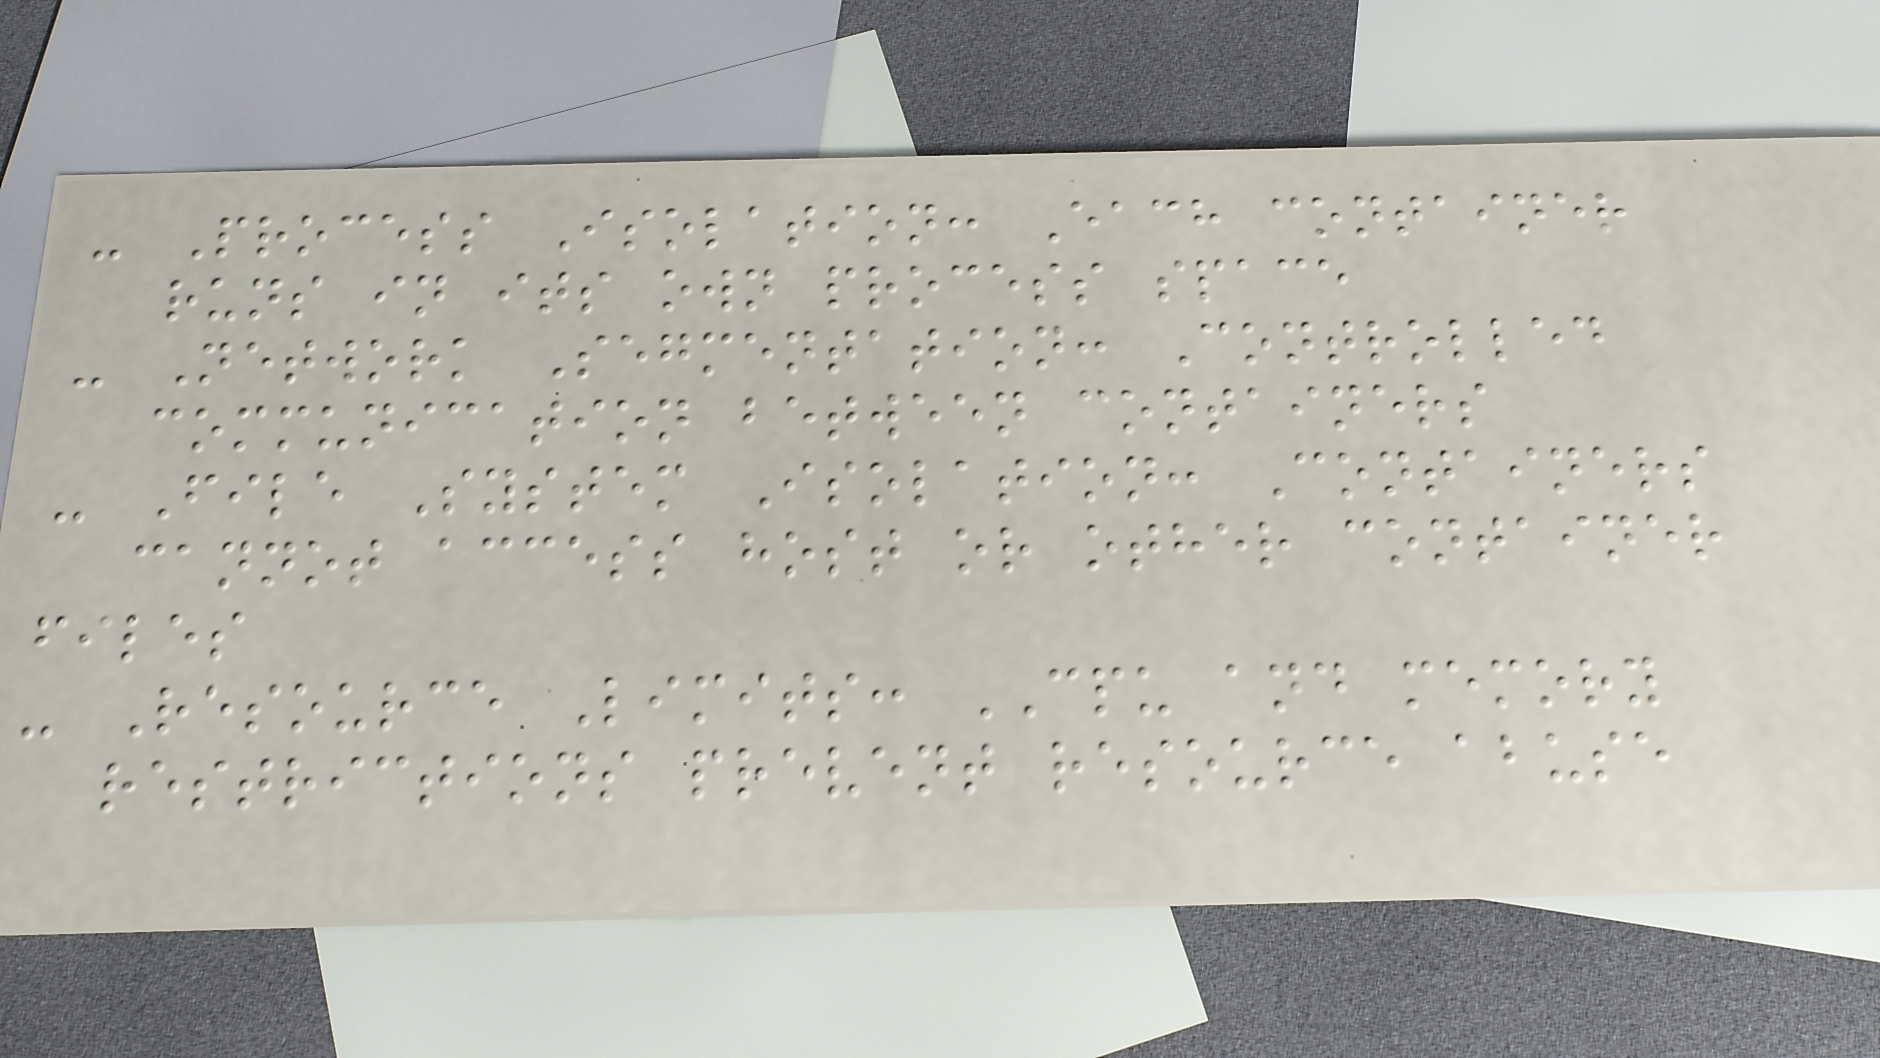- Process Isolation: Each container
runs in its own process space
- Network Segmentation: Controlled
communication between containers
- File System Isolation: Containers
cannot access host or other container
files
- Resource Limits: CPU and memory
restrictions prevent resource abuse
